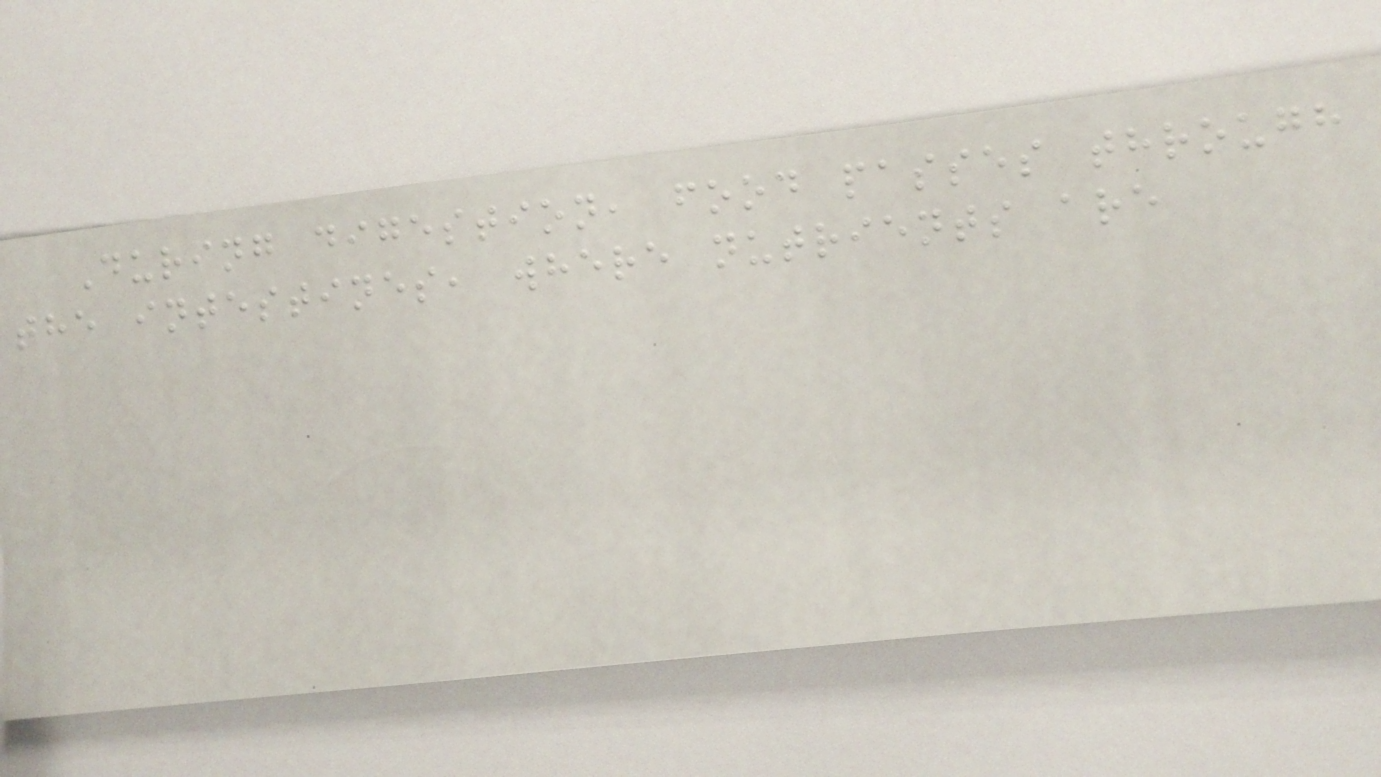During digestion, food passes through
the intestines, where nutrients are
